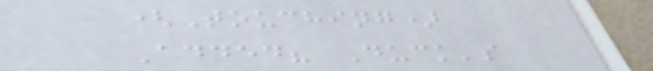(Touching)
Added? Duck's
